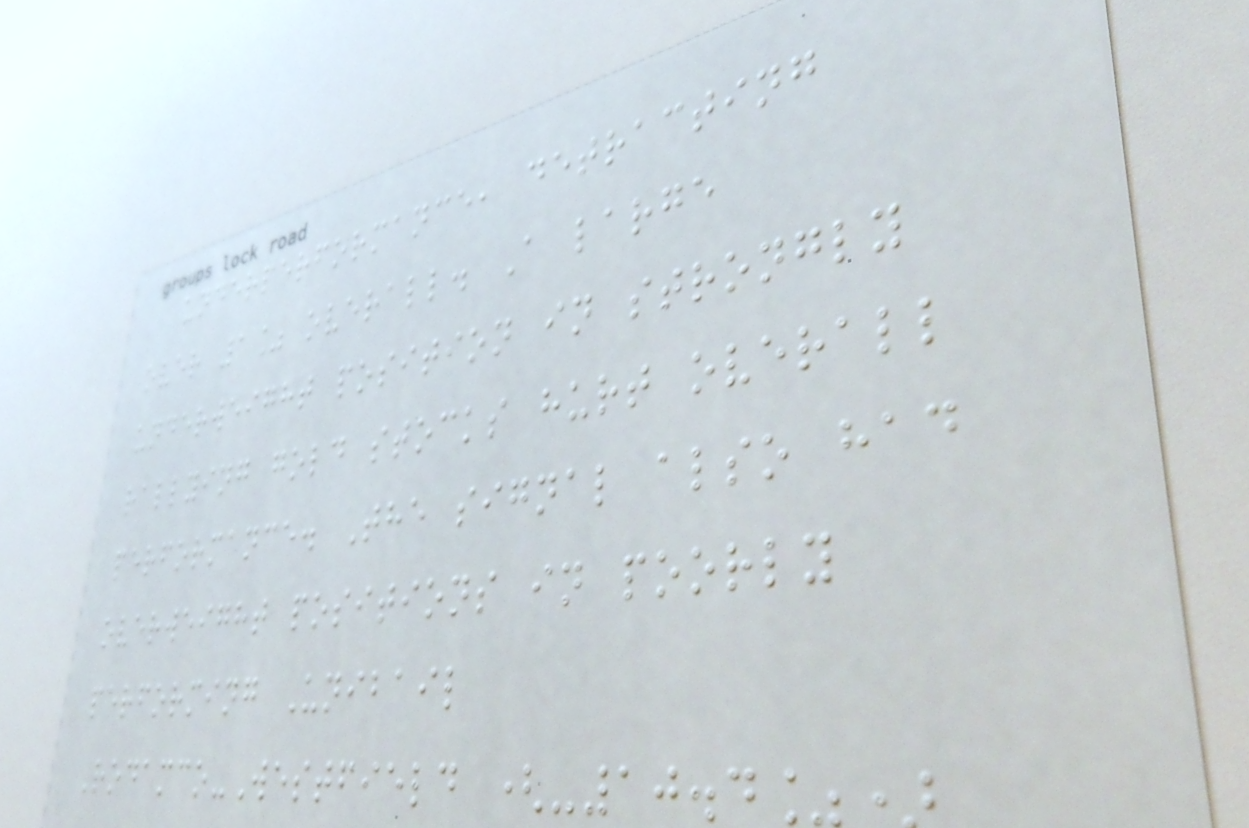underperformance, detracting
over 1% overall. A large
underweight position in strongly
rallying gold stocks hurt overall
performance. The signal also had
overweight positions in poorly
performing Unibail
Rodamco-Westfield (-10.4%)
